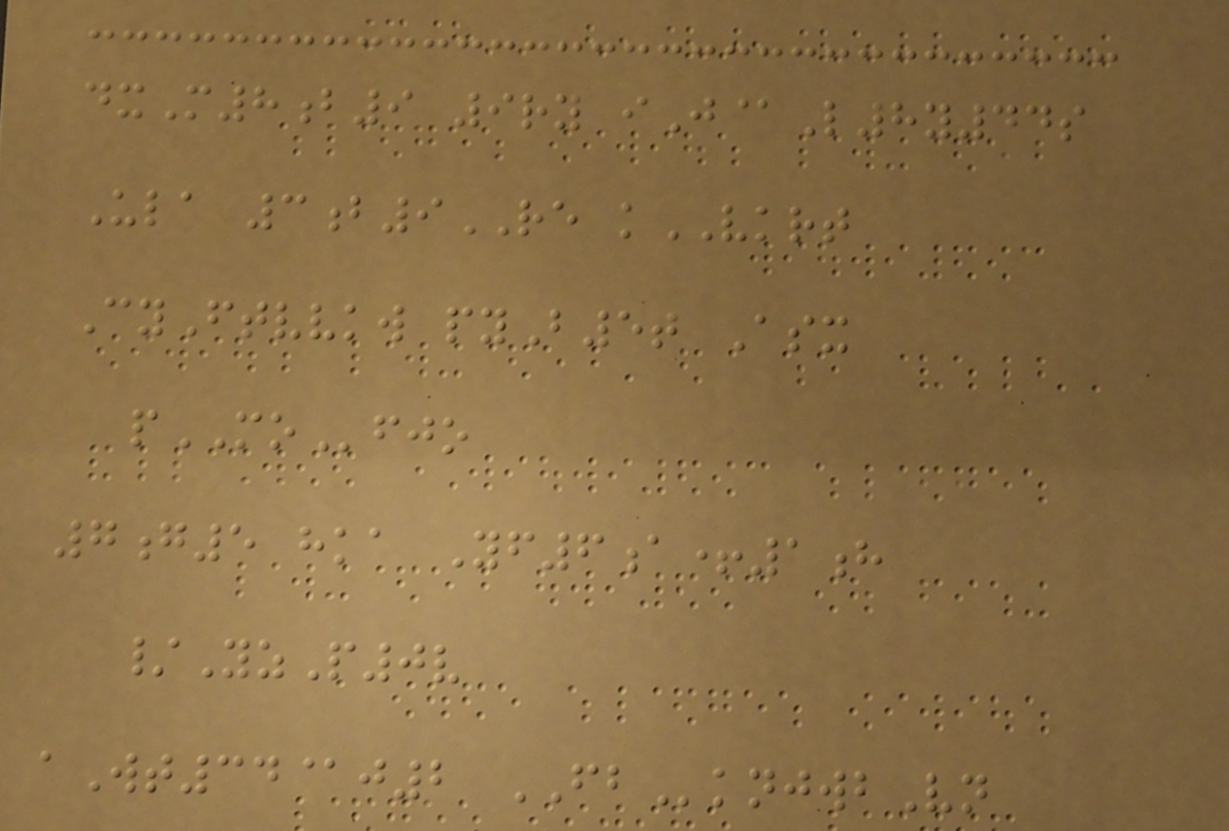dxM8b9 9ry iJ@L8y44s
Ula 3b9RE kVKRT
CyFtvvkw pyB5t Asx
pMOfjo
7g5 hka Yf6a+1h
/YzP0v
aWt34@j2 FBknjwbVn
